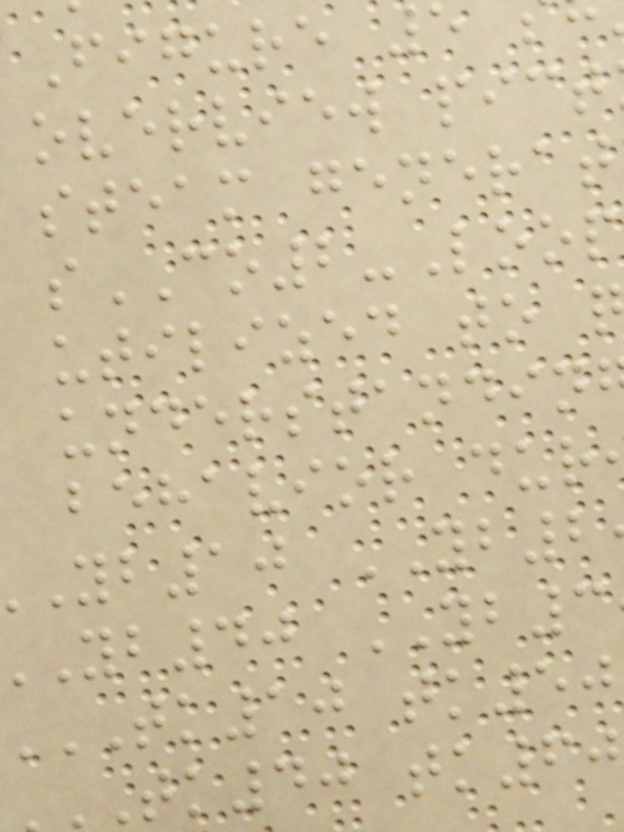Figure
overview pict
steam generat
sCO2-Loop
utilized to
understandin
behavior dur
yb10 YB2
yb40 YB3
TK10 tk50
tk40 tk60
